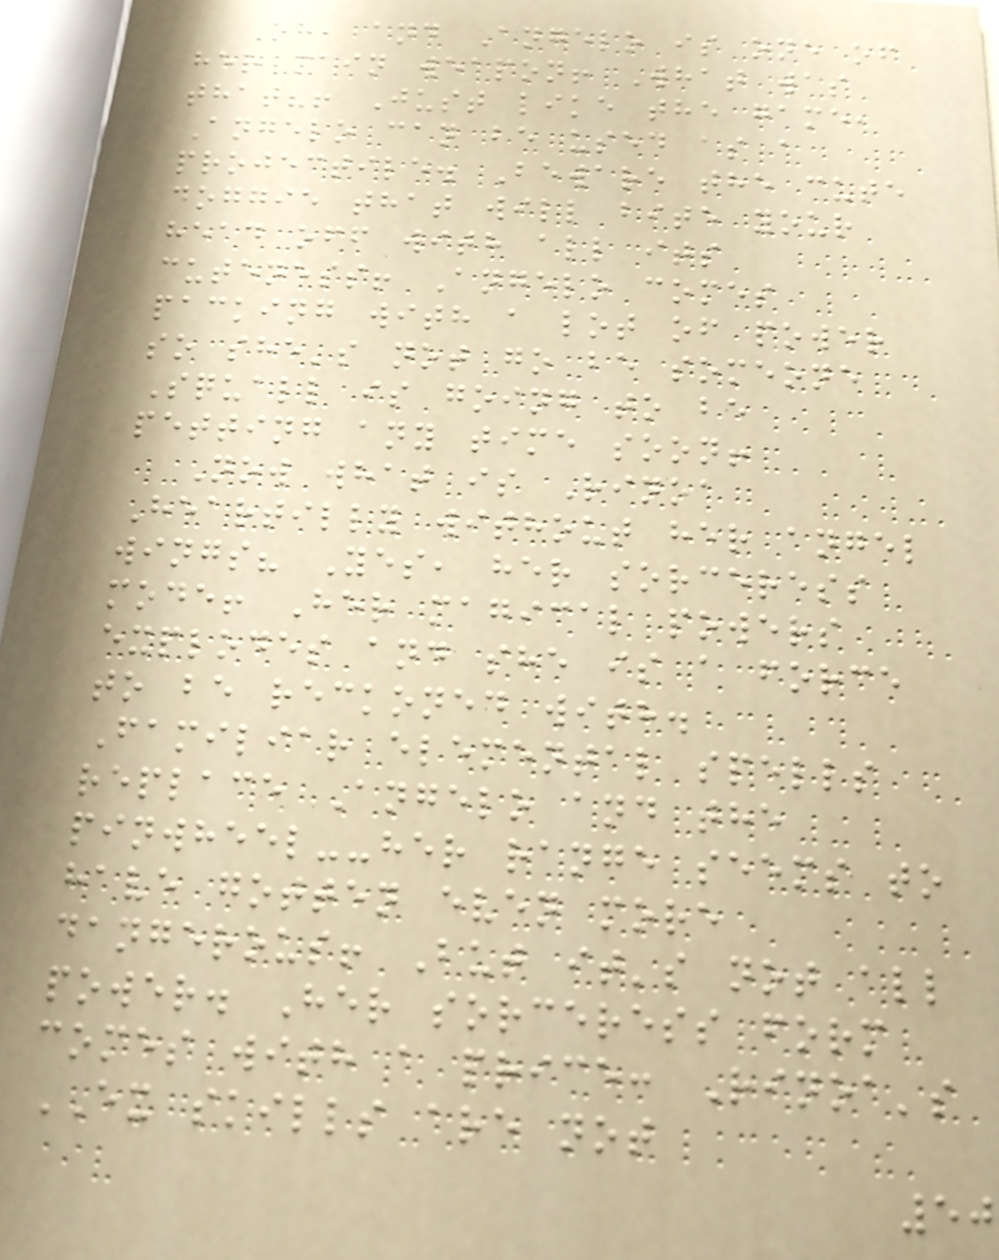Oh, and Angelo is one of
her main weapon! What was
that?! Just like the game,
Angelo can be used as a
projectile. Beware the cute
doggie that will bite your
head off with all its
cuteness! Angelo comes
packing with a lot of power
so she's not go be someone
Squall is going to be
petting any time soon!
Now what is Rinoa
Heartilly without her angel
wings? Yes, her sorceress
mode! Her magical powers
explodes and she is a force
to be reckoned with.
Familiar elemental spells
replace Angelo and the
pinwheel--her range seems to
have gotten even more
dangerous! But it's not all
power. Her sorceress form
comes with a price: Rinoa's
EX skills are not
50
